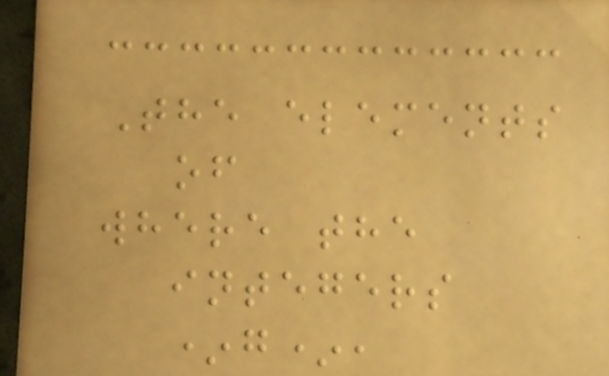The elements
of
where the
integers
*g*,
